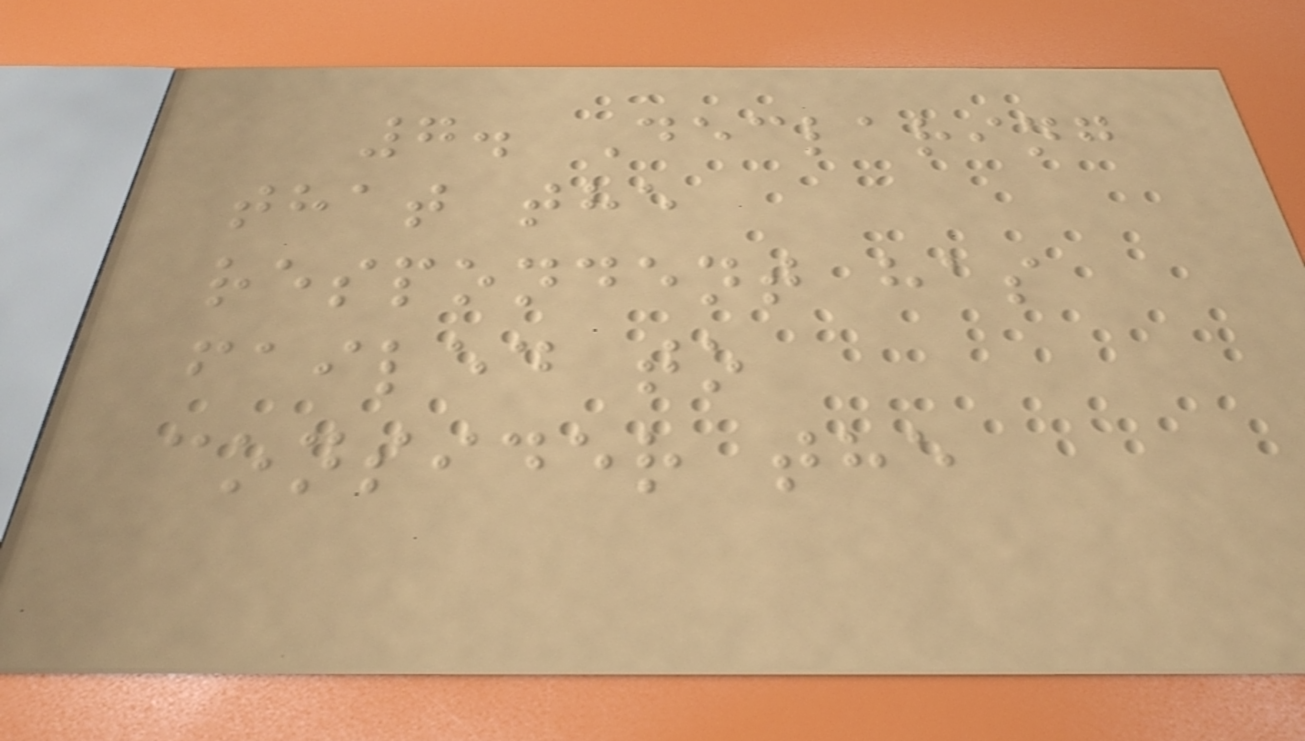7. Declaring
that the
respondent has
failed to
consider the
